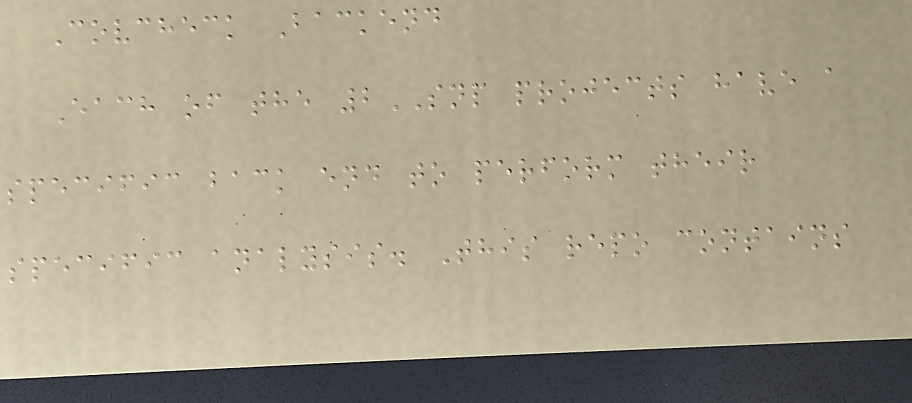Covcheck Backend
Each of the 2SNP projects have a
specific back end to perform their
specific analysis. This repo contains
